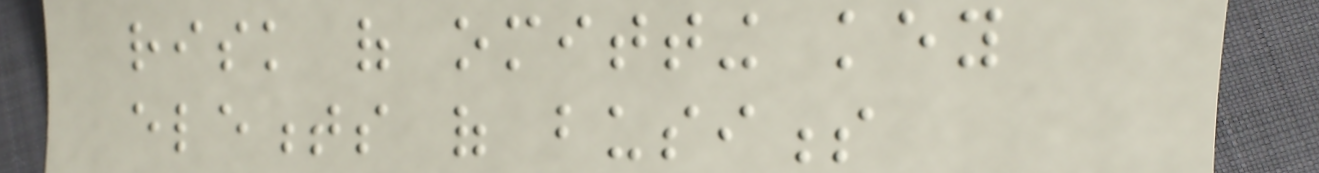risk of omitting key
elements of business
